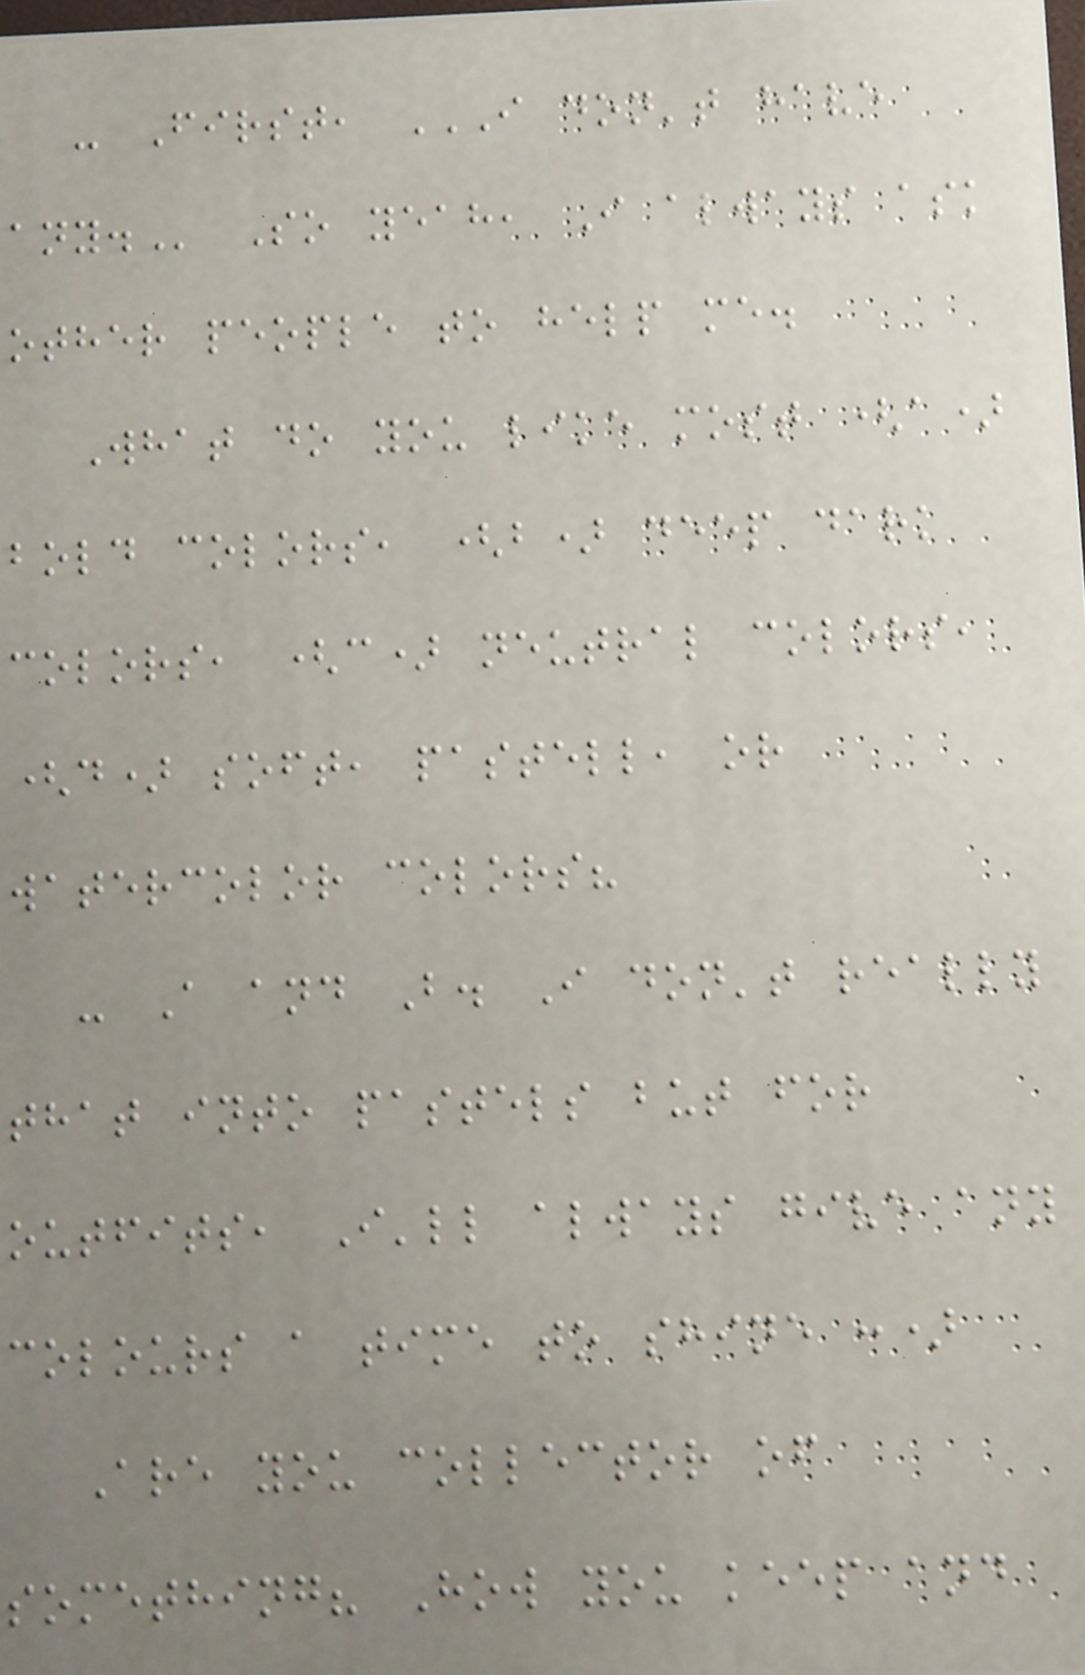- First, I DON'T HAVE
ANY. So yeah, I always ask
other people to help me.
What do you like most (a)
bold colors, (b) deep dark
colors, (c) neutral colors,
(d) soft, pastell, or
watercolor colors?
- A and B. I don't really
that into pastels but for
outfits, I'll always give any
colours a time to shine :)
Are you collector of
something? How you keep and
